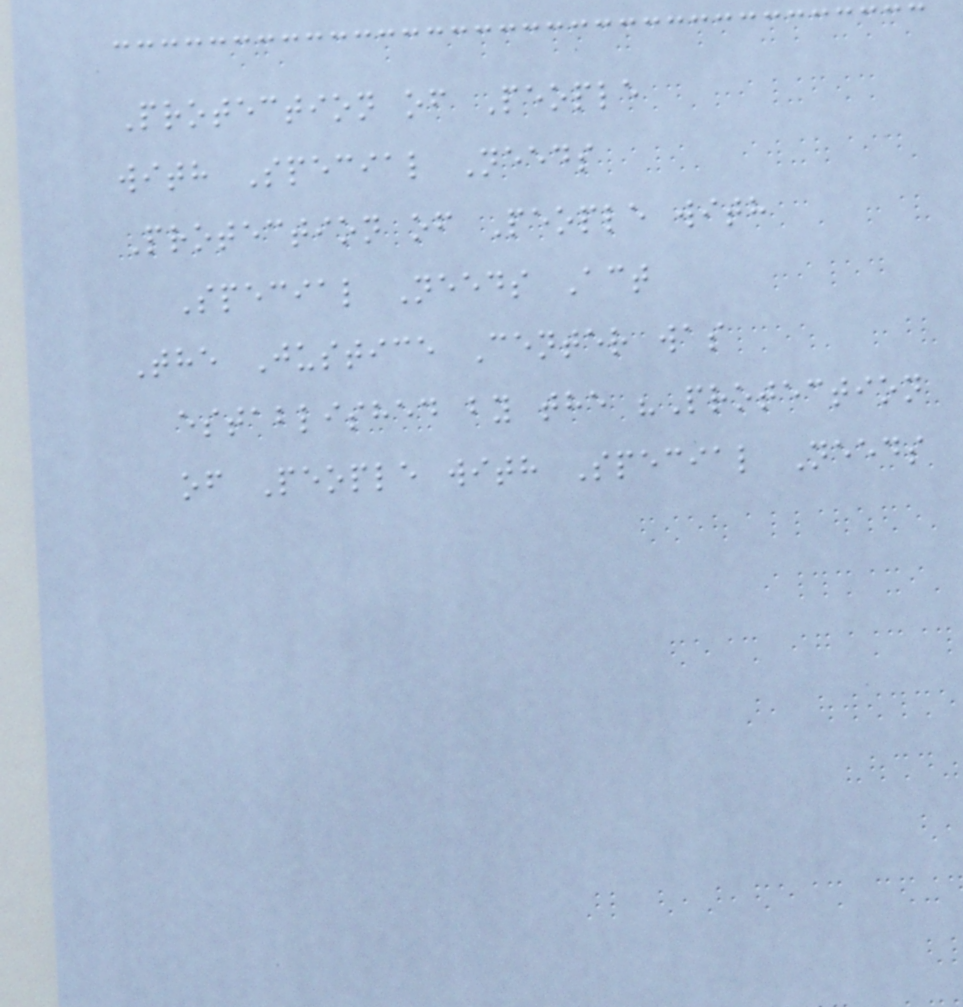Protection of People
with Special Needs
Protection of People with
Special Needs Act
The Justice Center was
established by the "Protection
of People with Special Needs
